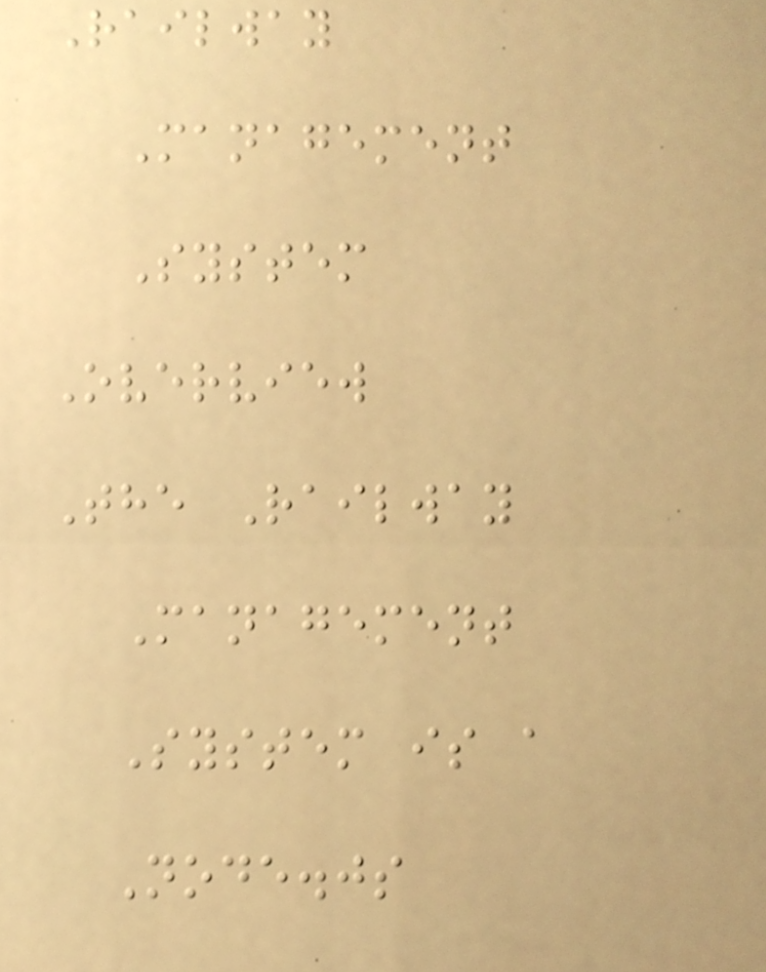Railway
Management
System
Overview
The Railway
Management
System is a
Node.js
